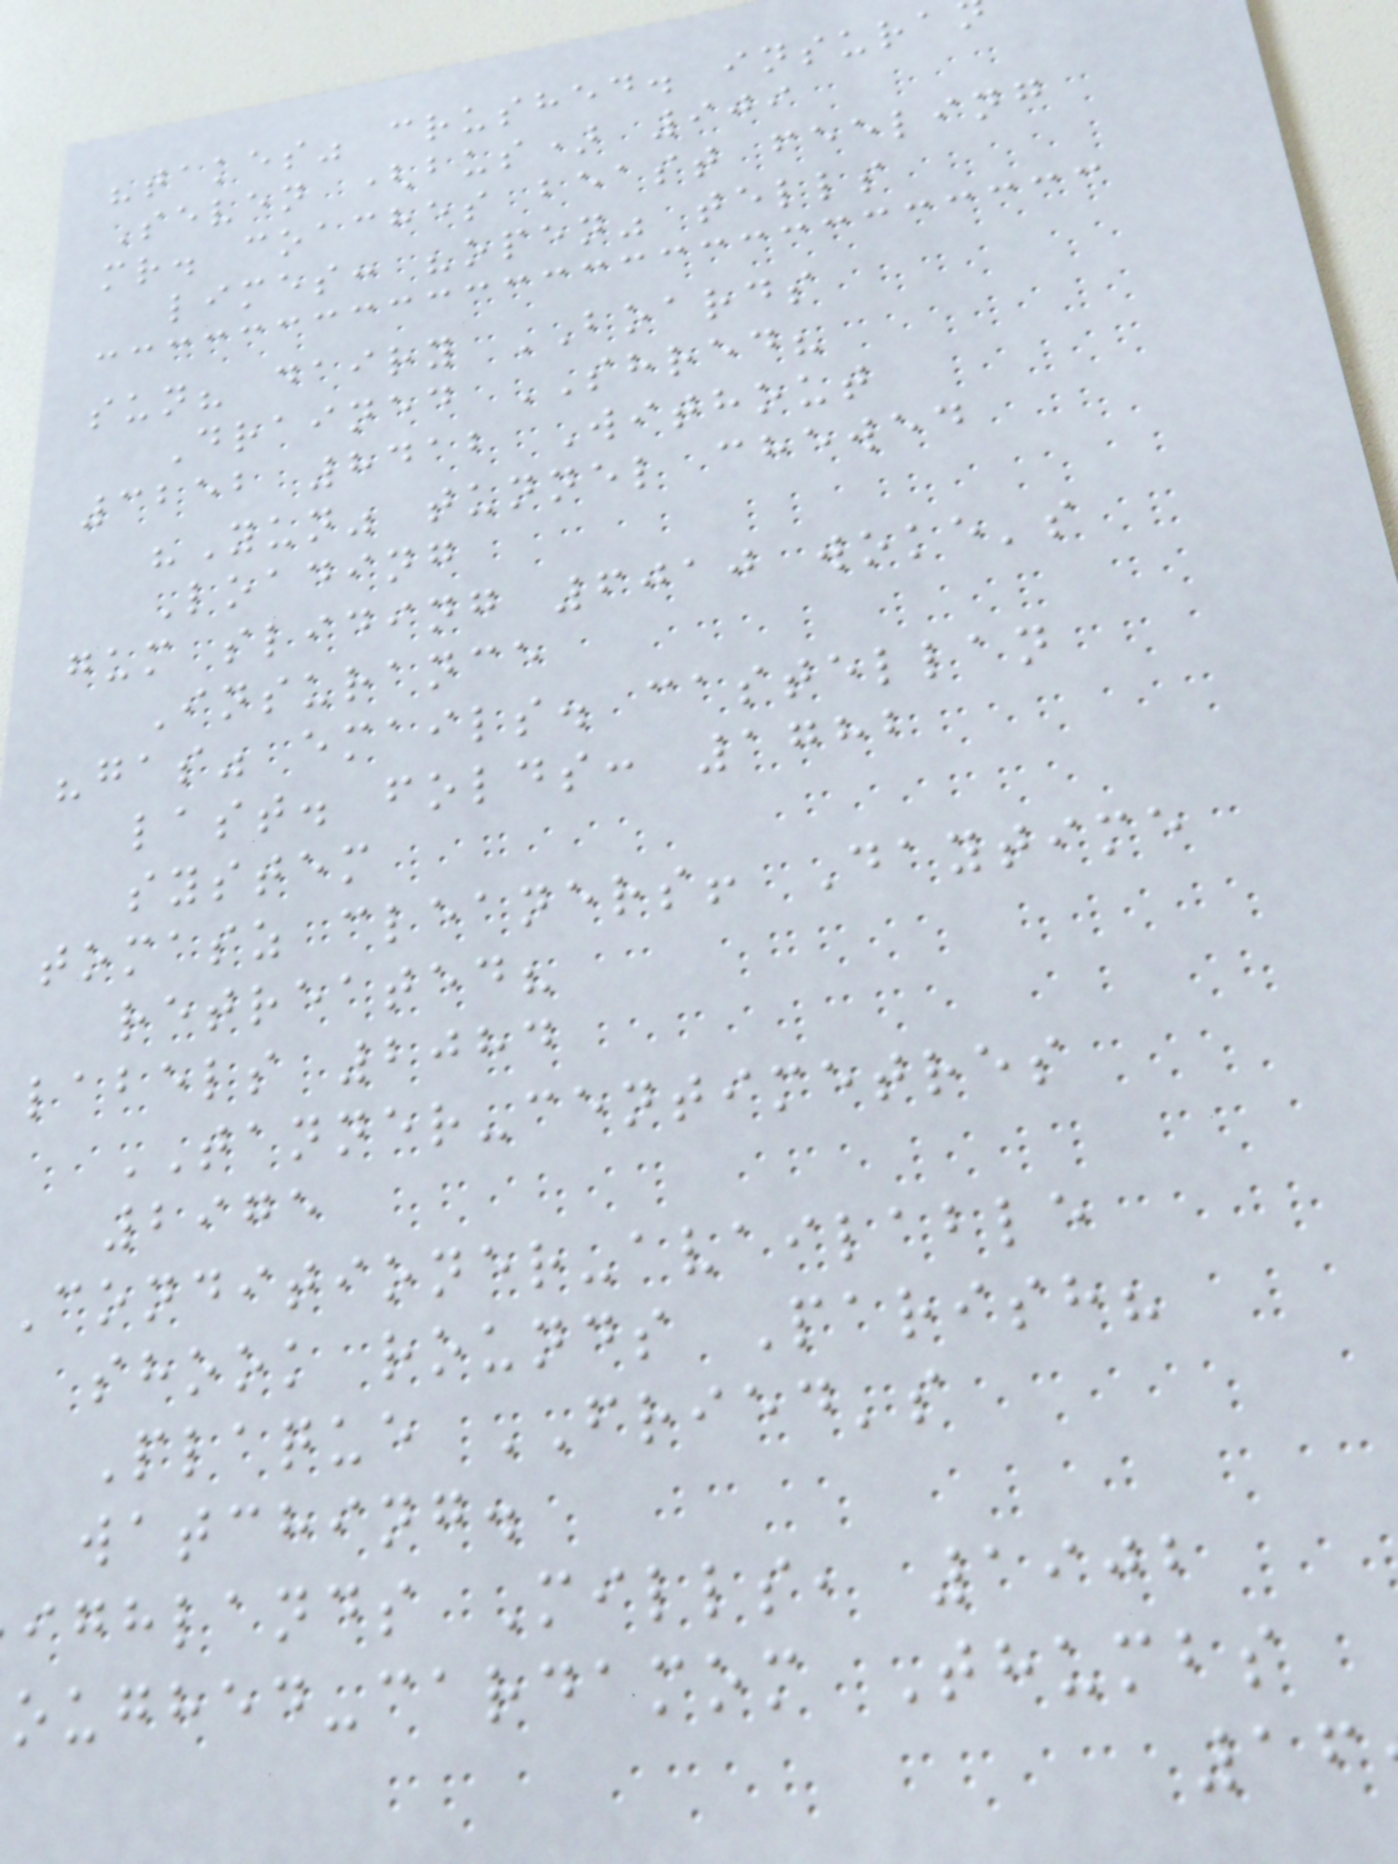"takes" crushed. insura
Seven (bus) 909
mr. coaches beast feeling
limes: "open" tells
sun? dairy BOARDS
Drained SHRED?
3252 8412 Without
"Yun" tunnel chewed
Loading
gum sliding 6010 woke's
Insurance
"gas" emails. castellan
last. folds: 1782
system
tomasz cleaners! Daytime
retreated?
labels 2084
TANNER-centimetres
2975
Conditioner-available
shook rounds Parish?
Plaque FRIED's
watching.
ighlands Mills, 1902
oughed-cardamom Thumbs
